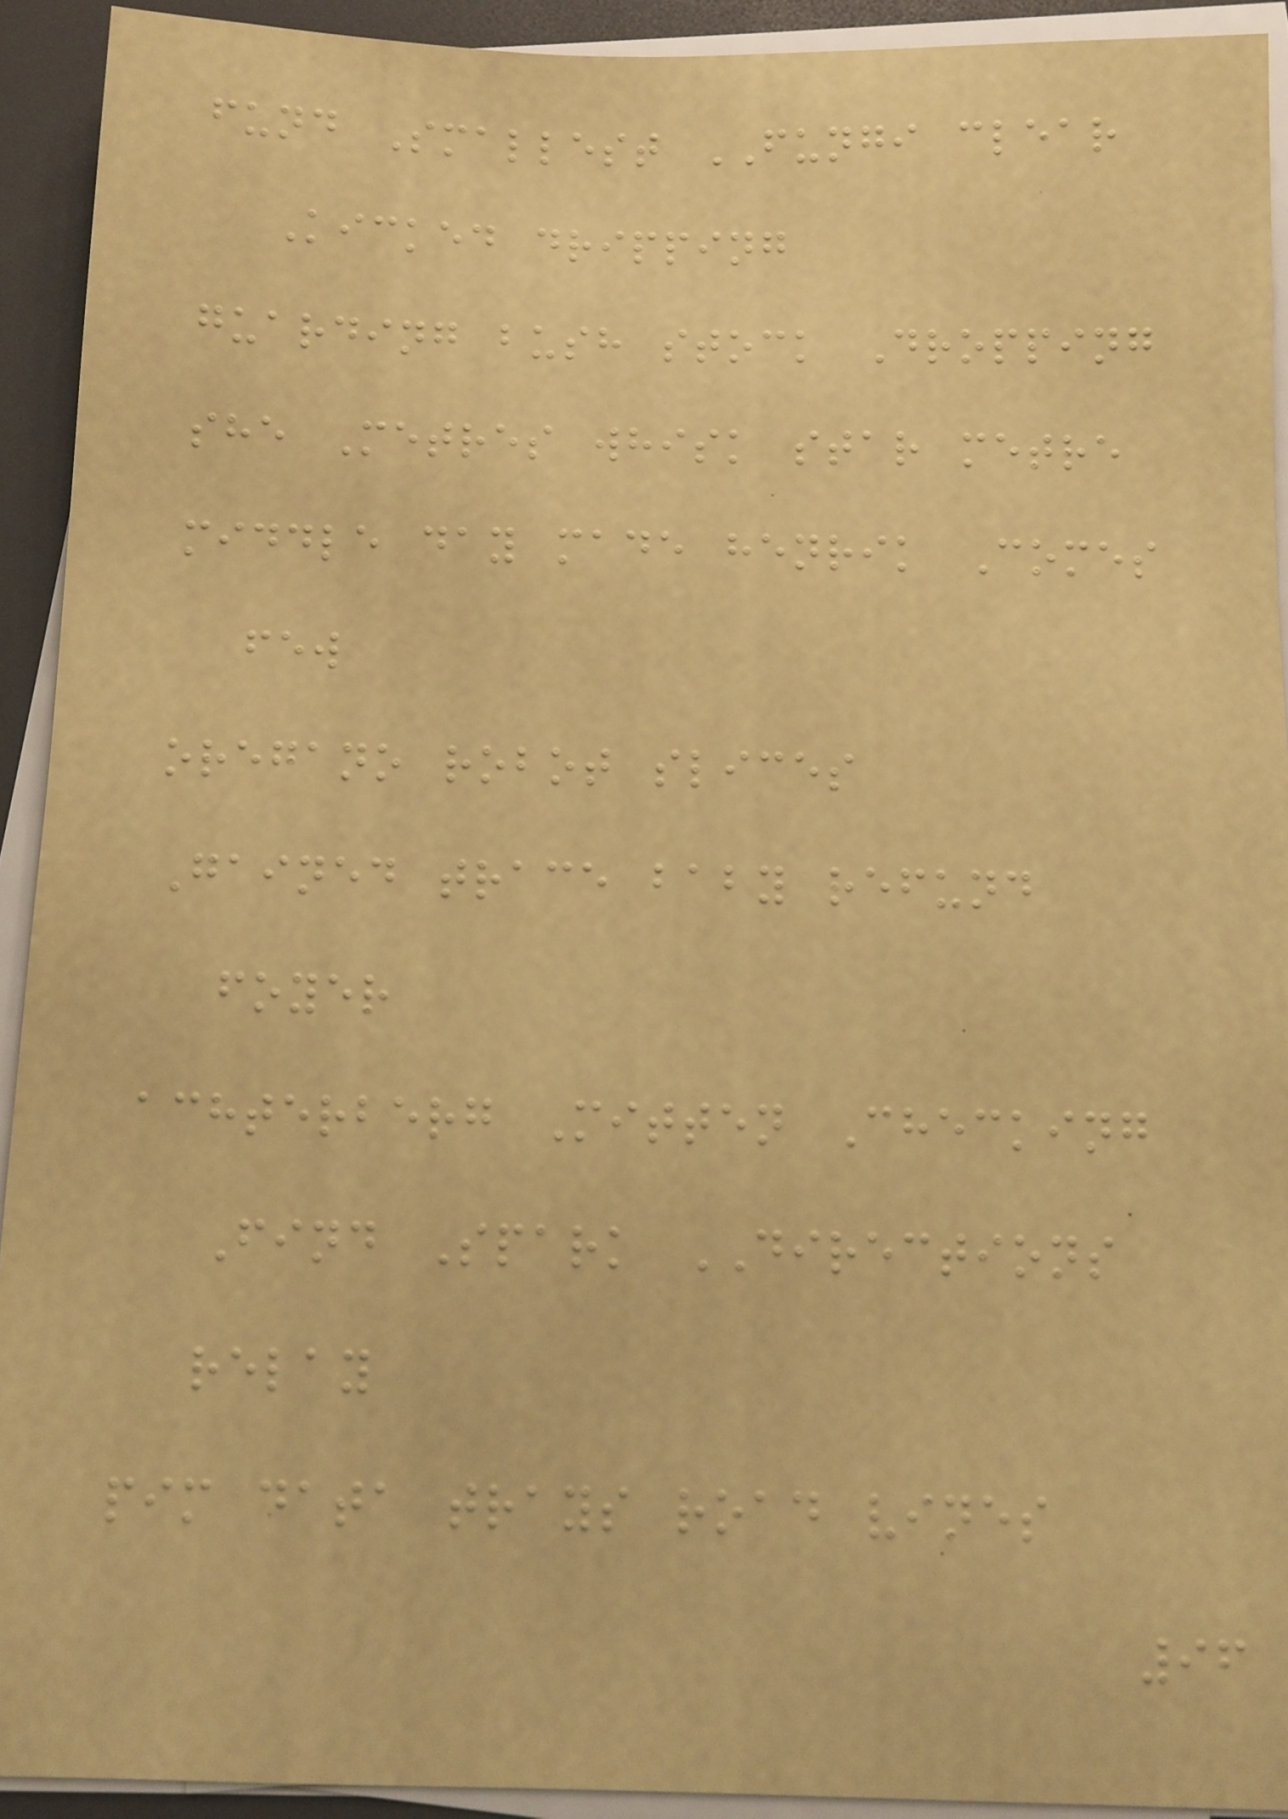fund Smallest FUNGI clear
Kicked dripping
guarding bush stock Dropping
she Metres whisk star metre
middle day made henrik Comes
few
oregano robot slices
Gained trace baby refund
foyer
achterberg Mitten Checking
Find Spark DIRECTIONS
relay
pim data trays road vines
96
